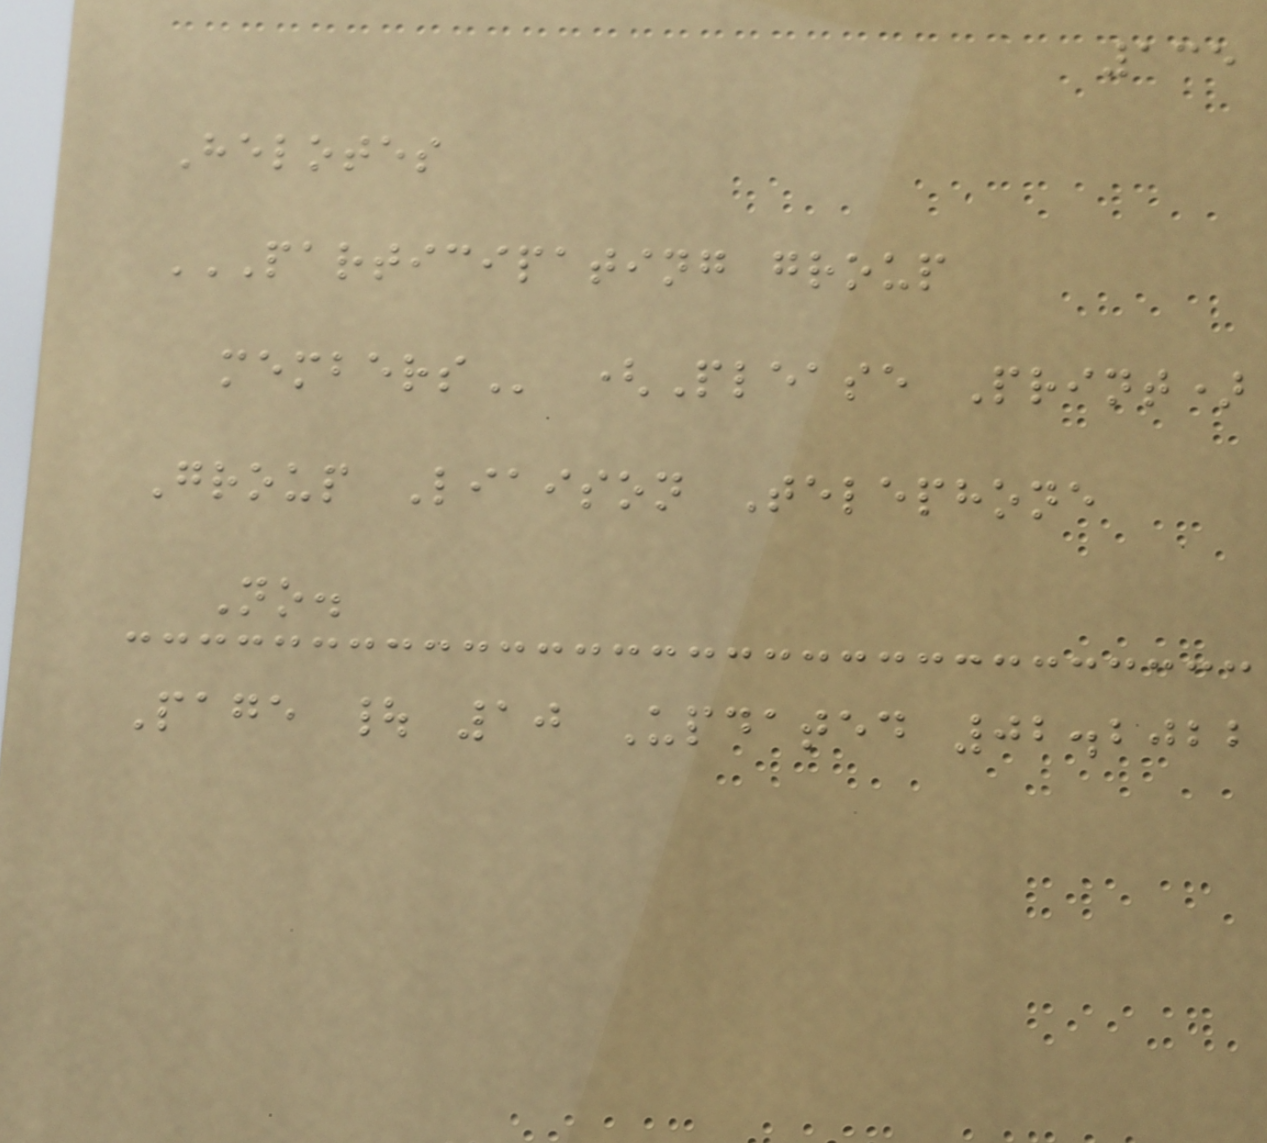135
Helotes
PARTICIPATING GROUP
MEMBERS (Please Print)
Group Liaison Telephone
No.
Page | 10 Updated 02.2022
